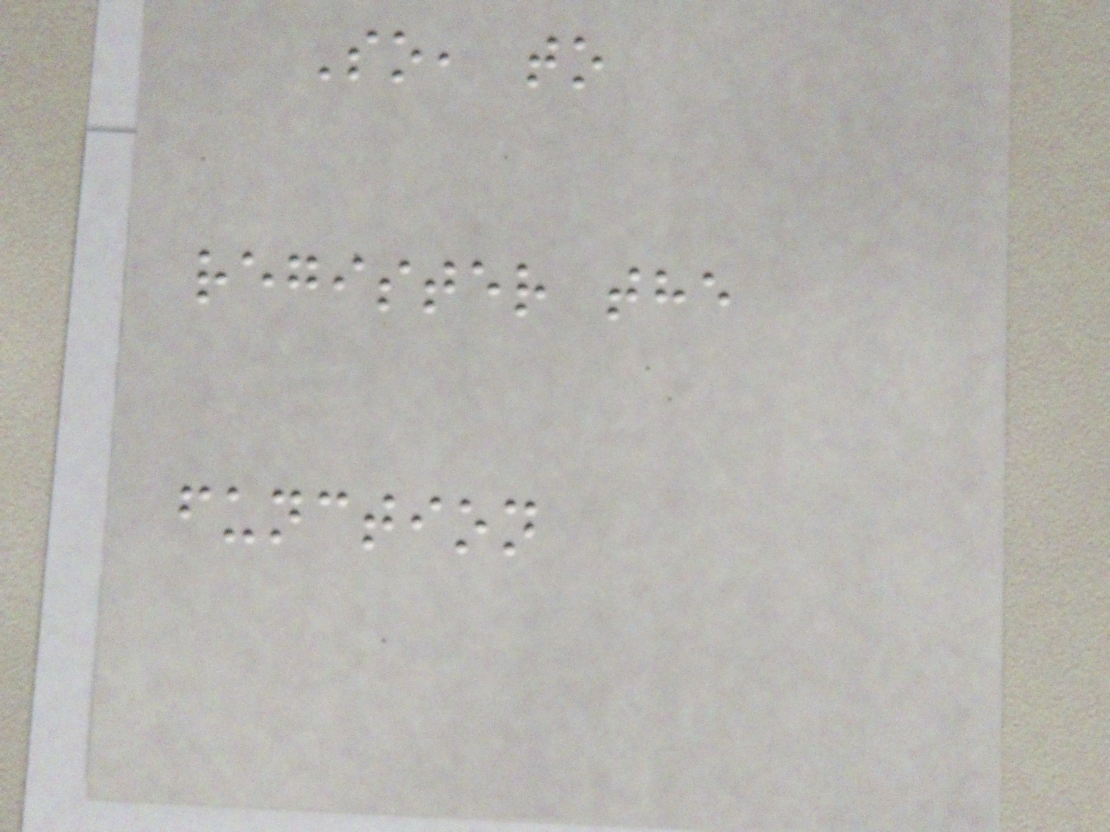So, to
register the
function
